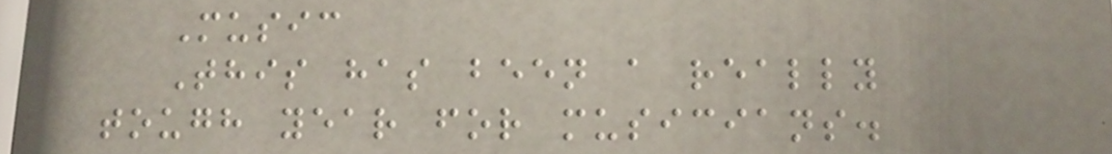Music
This has been a really
tough year for musicians.
